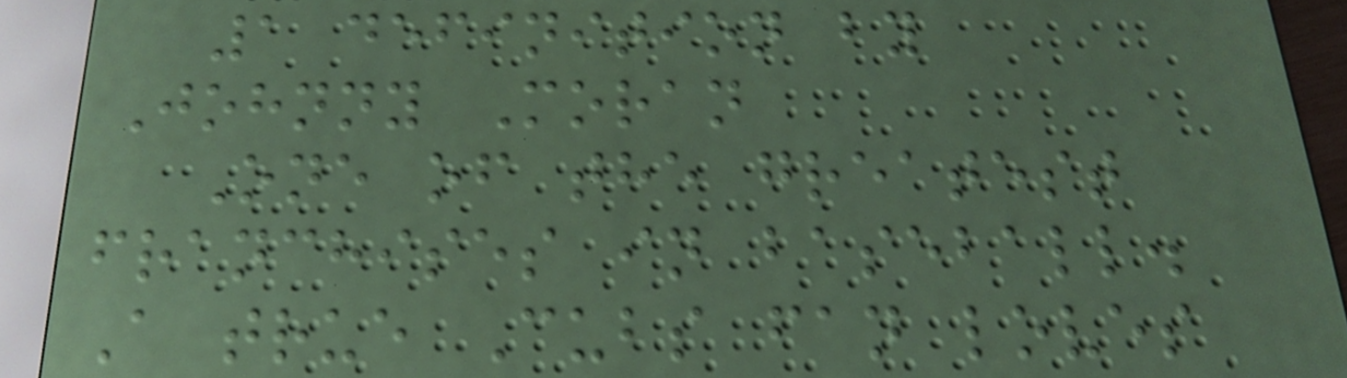1 definition by
Johnny Moran
One of the greatest
franchises in baseball.
A true Cubs fan loves
